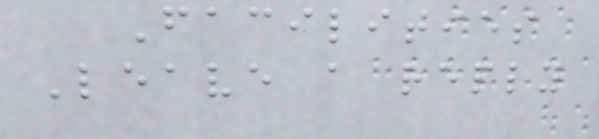Facilities
Leave a reply
